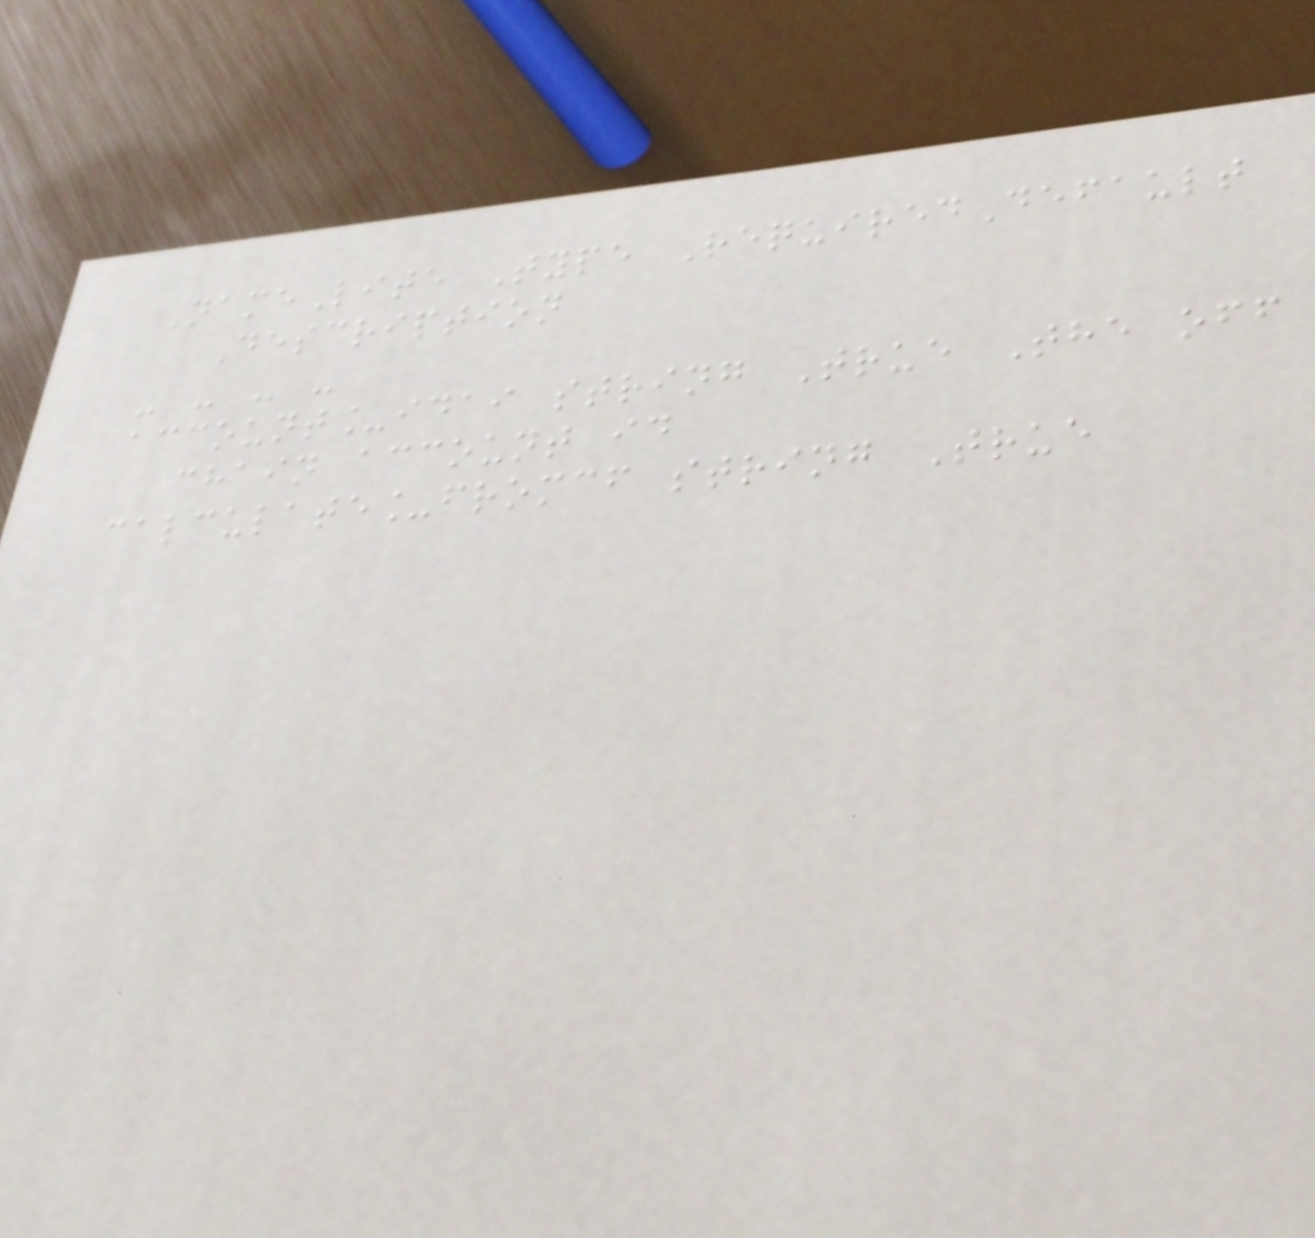NameLite Type RequiredDefault
Description
- - - -
account_idai string True The off
chain account id
calculate_fromcf string True
